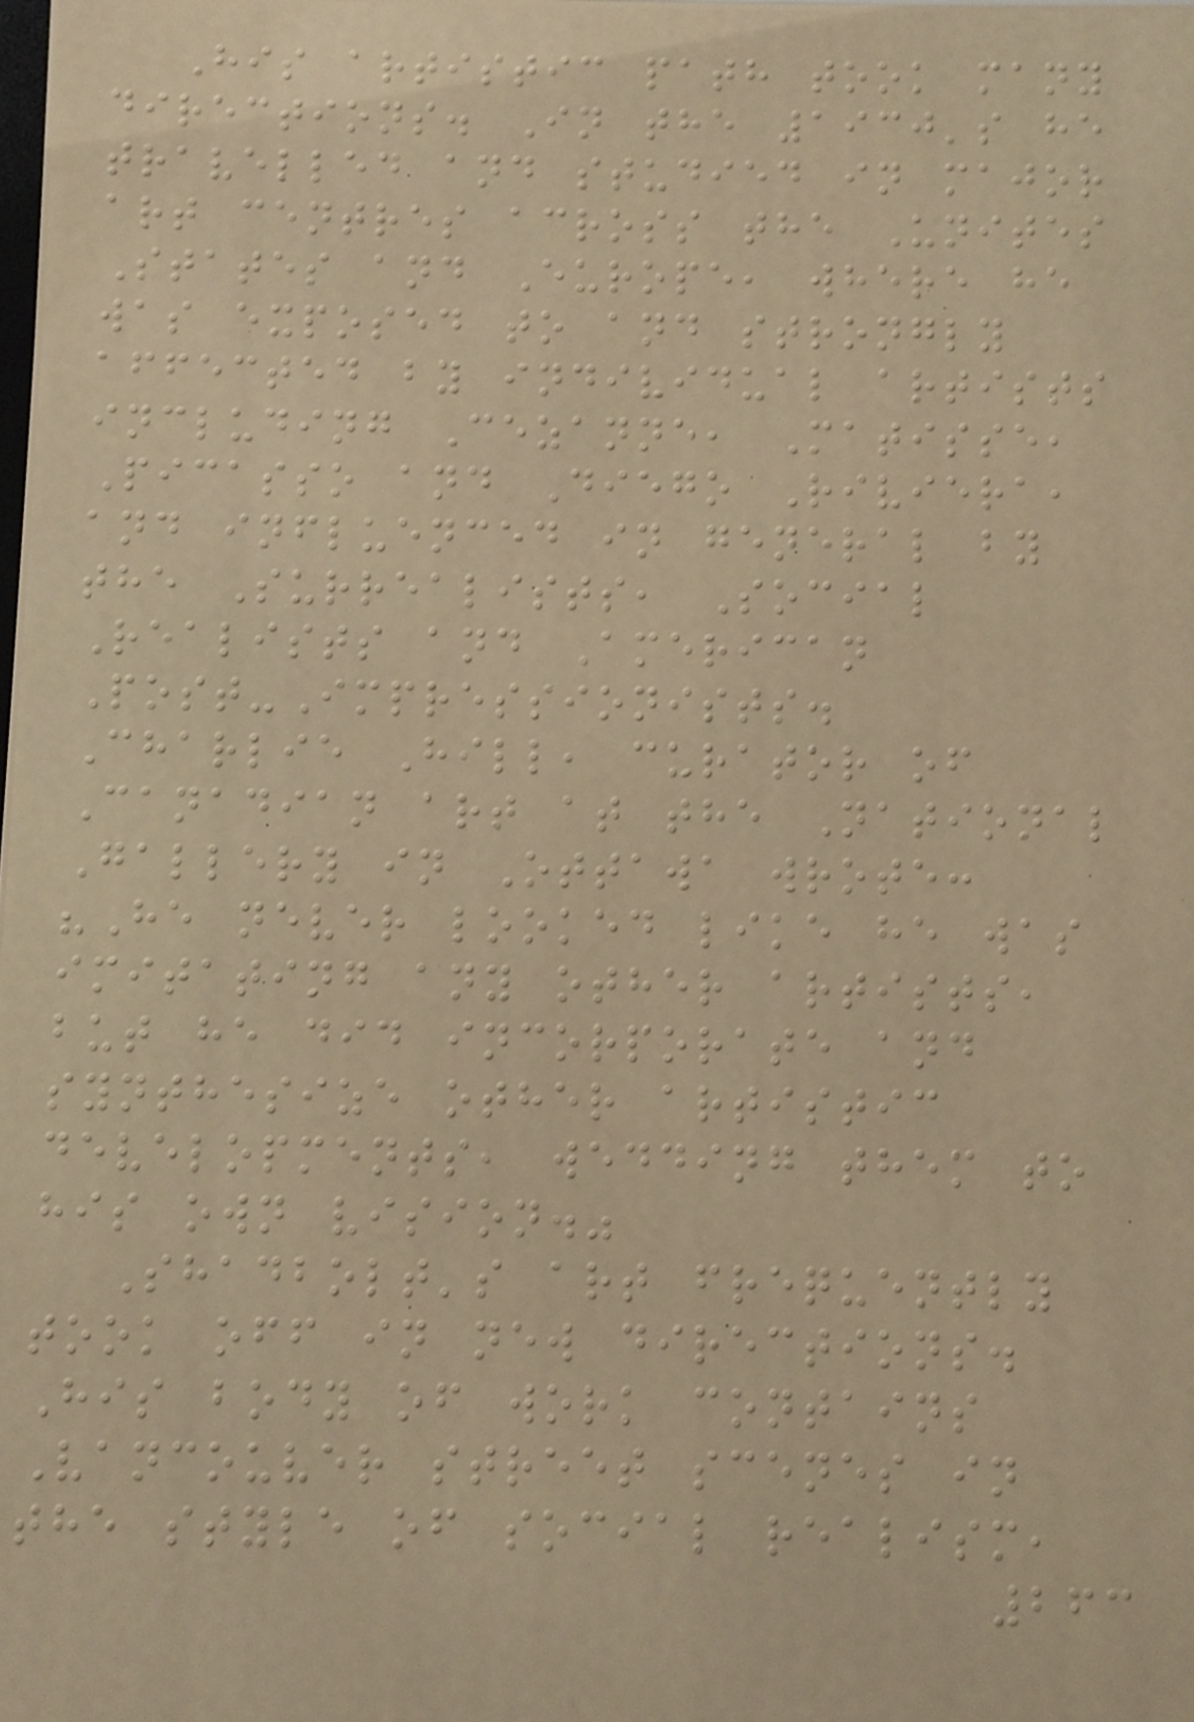His artistic path took many
directions. In the 1930's he
travelled and studied in major
art centres across the Unites
States and Europe, where he
was exposed to and strongly
affected by individual artists
including Cezanne, Matisse,
Picasso and Diego Riviera,
and influenced in general by
the Surrealists, Social
Realists and American
Post-Impressionists.
Charlie Hill, curator of
Canadian art at the National
Gallery in Ottawa wrote:
"He never looked like he was
imitating any other artists,
but he did incorporate and
synthesize other artistic
developments, wedding them to
his own vision."
Shadbolt's art frequently
took off in new directions.
His body of work contains
Vancouver street scenes in
the style of social realism,
263
